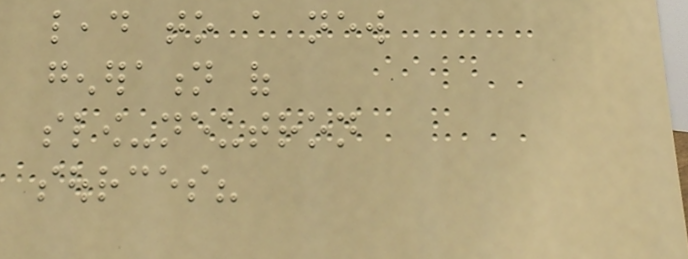lead to a new
generation of
slow-neutron
sources?
